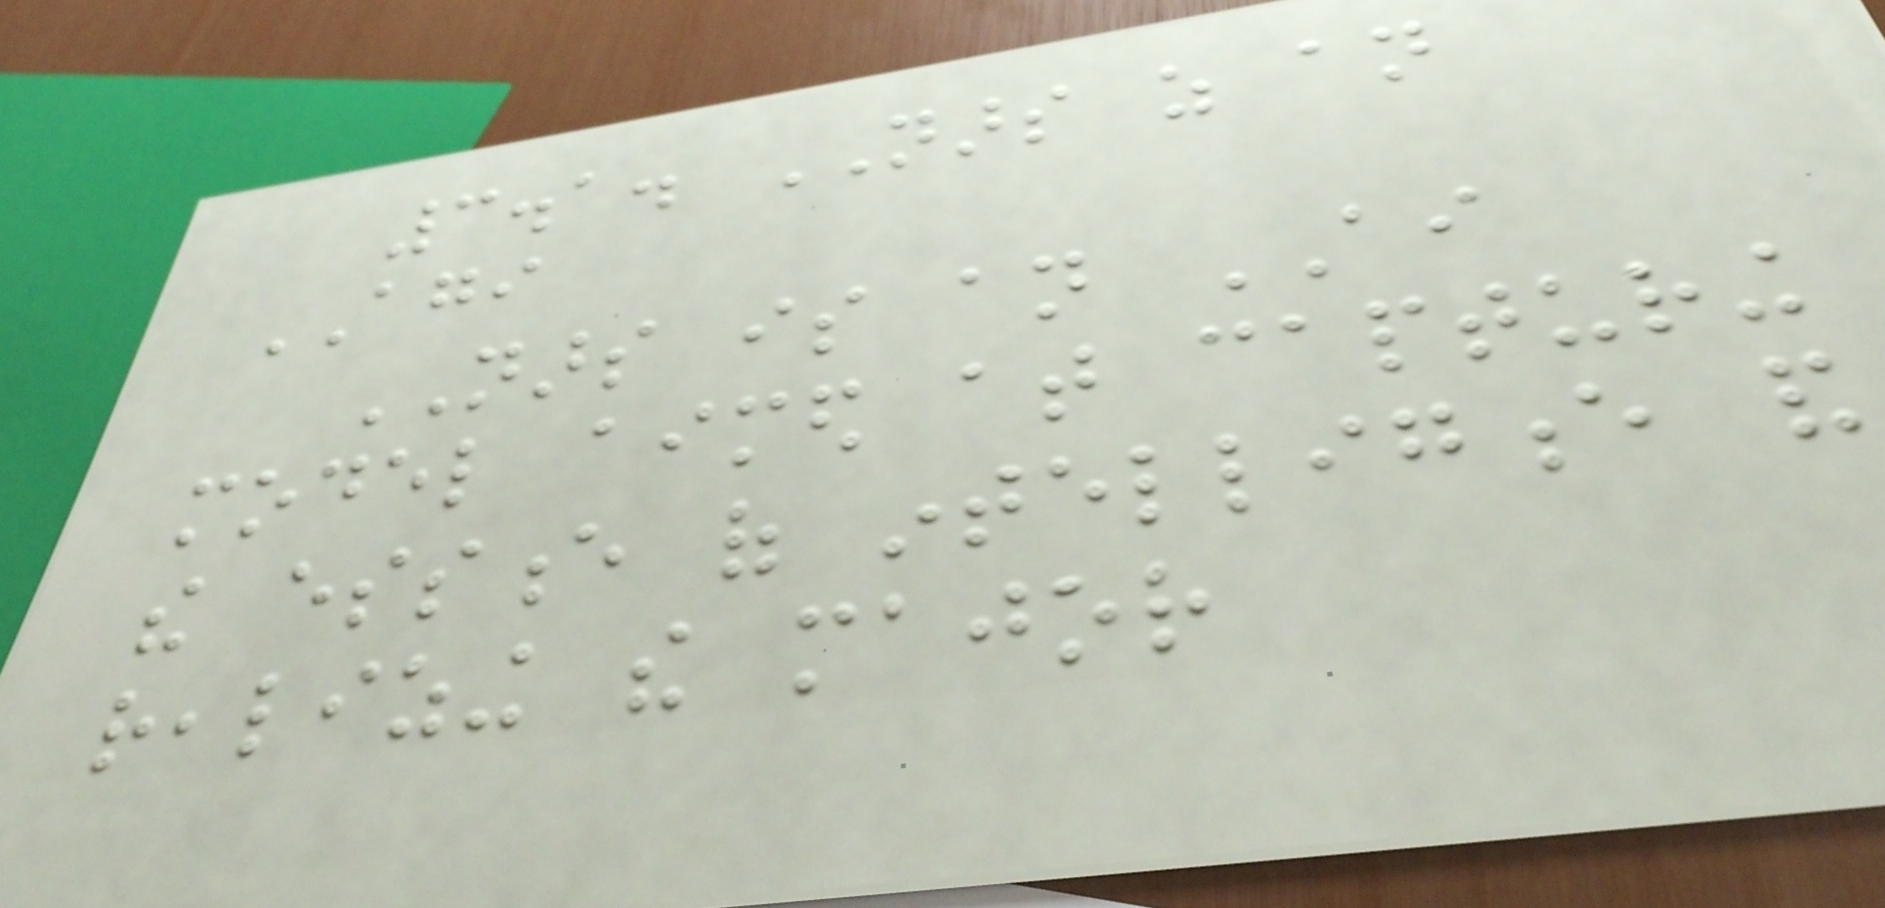3.1. NARS as an
AGI
NARS is an AI
model aimed at capturing
the essence of intelligence and
realizing the major
